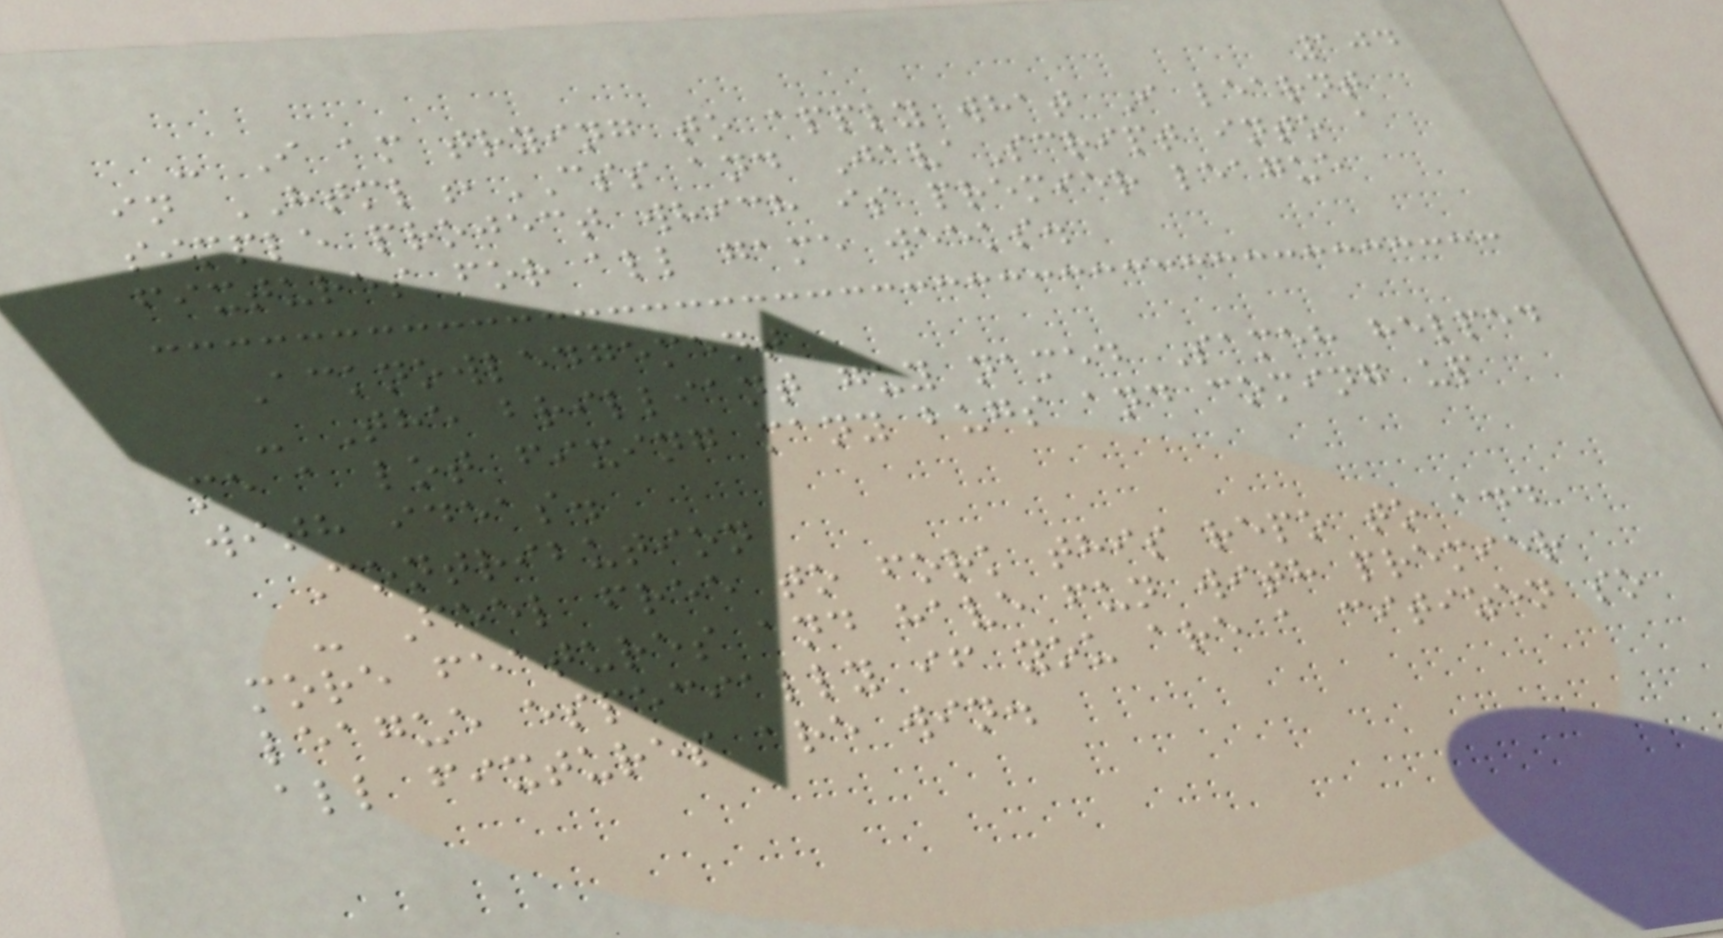104
- I am trying to apply what I learnt
in HTML,CSS and JavaScript into a
simple project which is premier league
fixtures for all game weeks.
Acknowledgement
- The brilliant guy named Sameh helped
me a lot fixing many bugs and coming up
with ideas.
Contribution
- Feel free to fork this repo to add
more features and have fun with premier
league especially if you are a citizen so
all fixtures are win.
